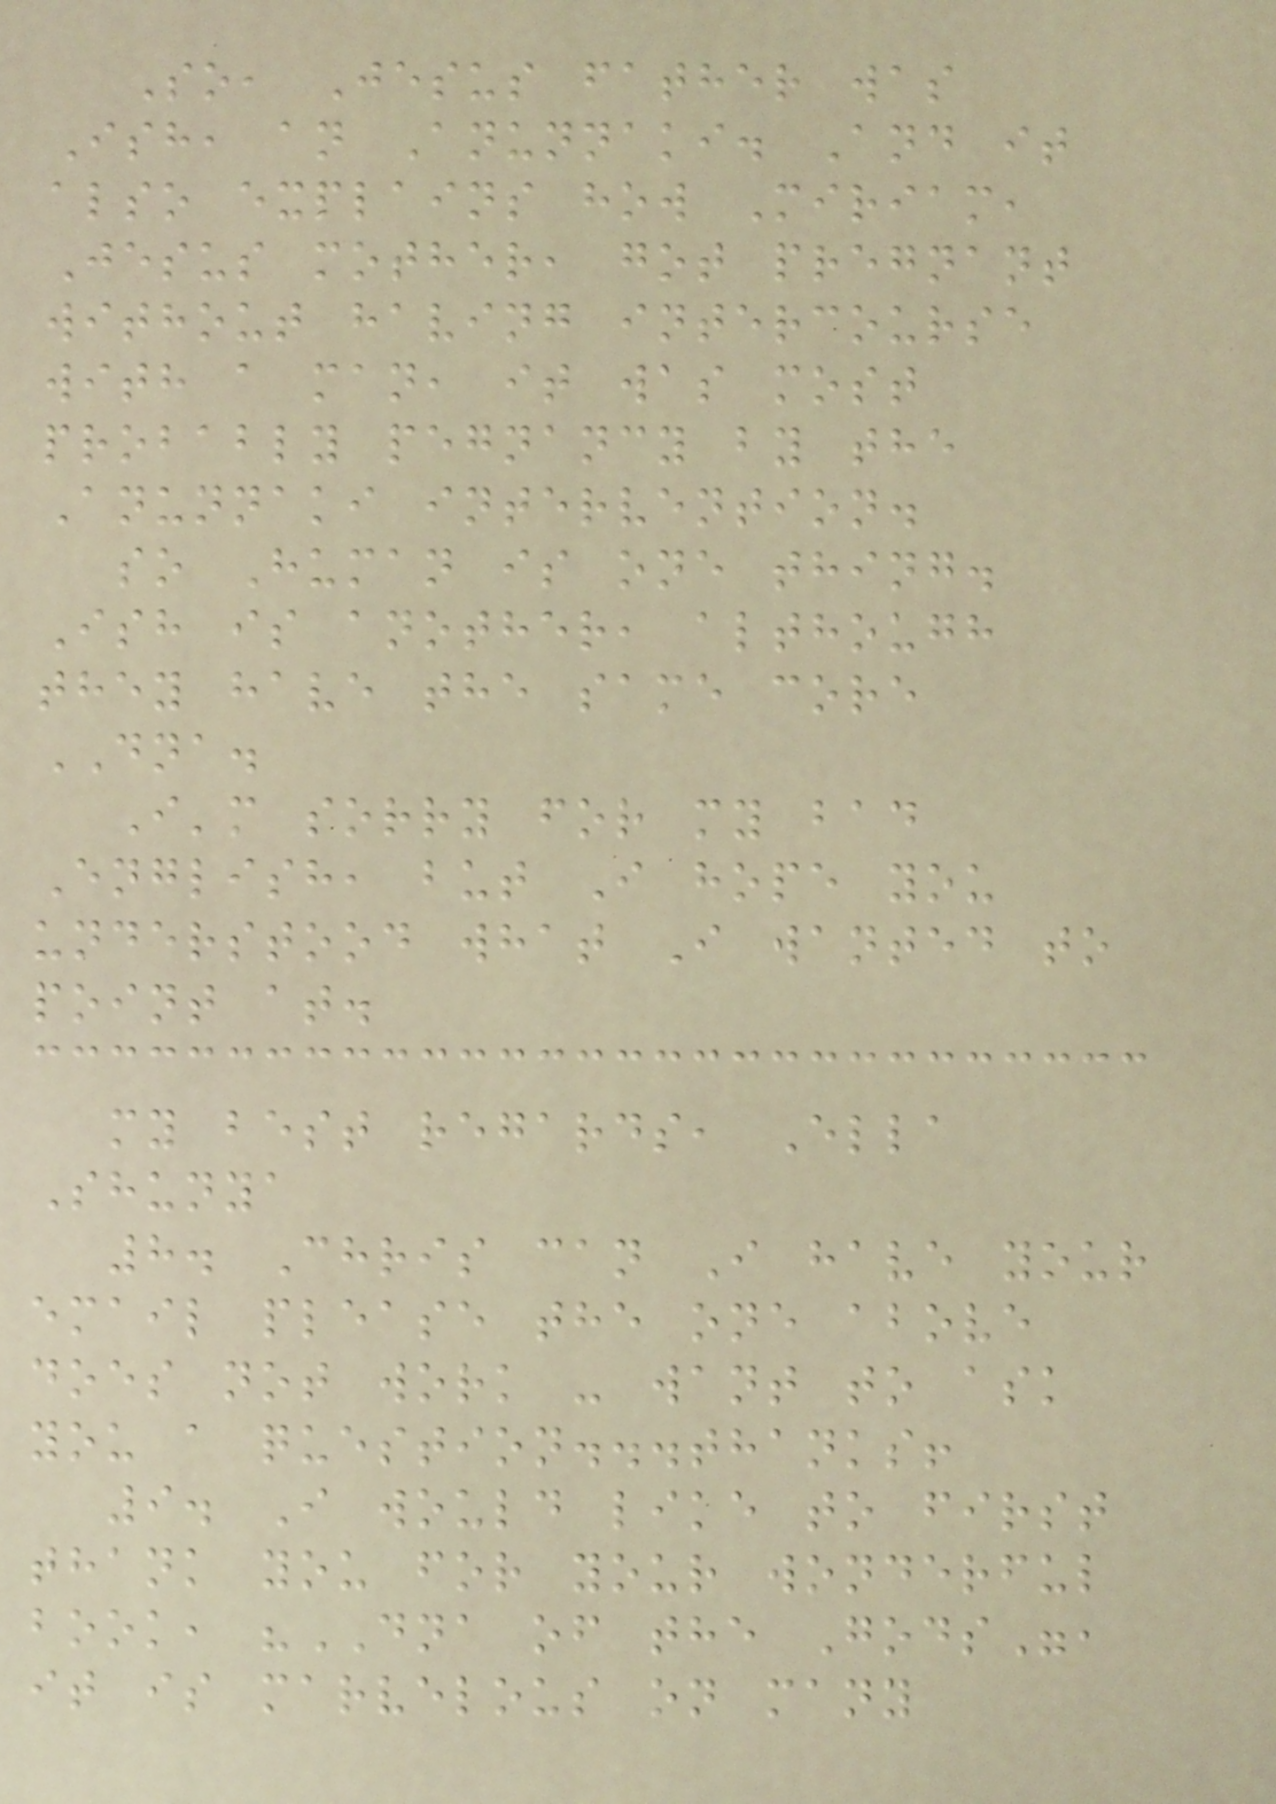So, Jesus father was
Ish, an Anunnaki. And it
also explains how Miriam,
Jesus mother, got pregnant
without having intercourse
with a man, it was most
probably pegnancy by the
Anunnaki intervention.
so Human is one thing.
Ish is another, although
they have the same core
DNA.
I'm sorry for my bad
English, but I hope you
understood what I wanted to
point at.
my best regards, Ella
Shunya
8. Chris can I have your
email please the one above
does not work - want to ask
you a question...thanks!
9. I would like to first
thank you for your wonderful
book, "DNA of the Gods",
it is marvelous on many
